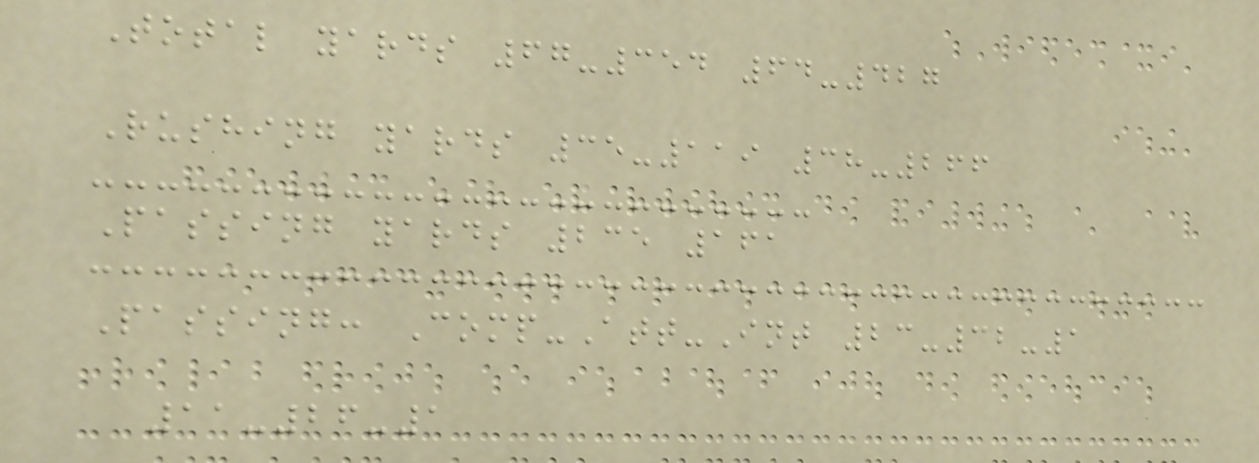Total yards 67-354 64-427
Rushing yards 35-119 38-266
Passing yards 235 161
Passing: Comp-Att-Int 23-32-1
11-26-1
